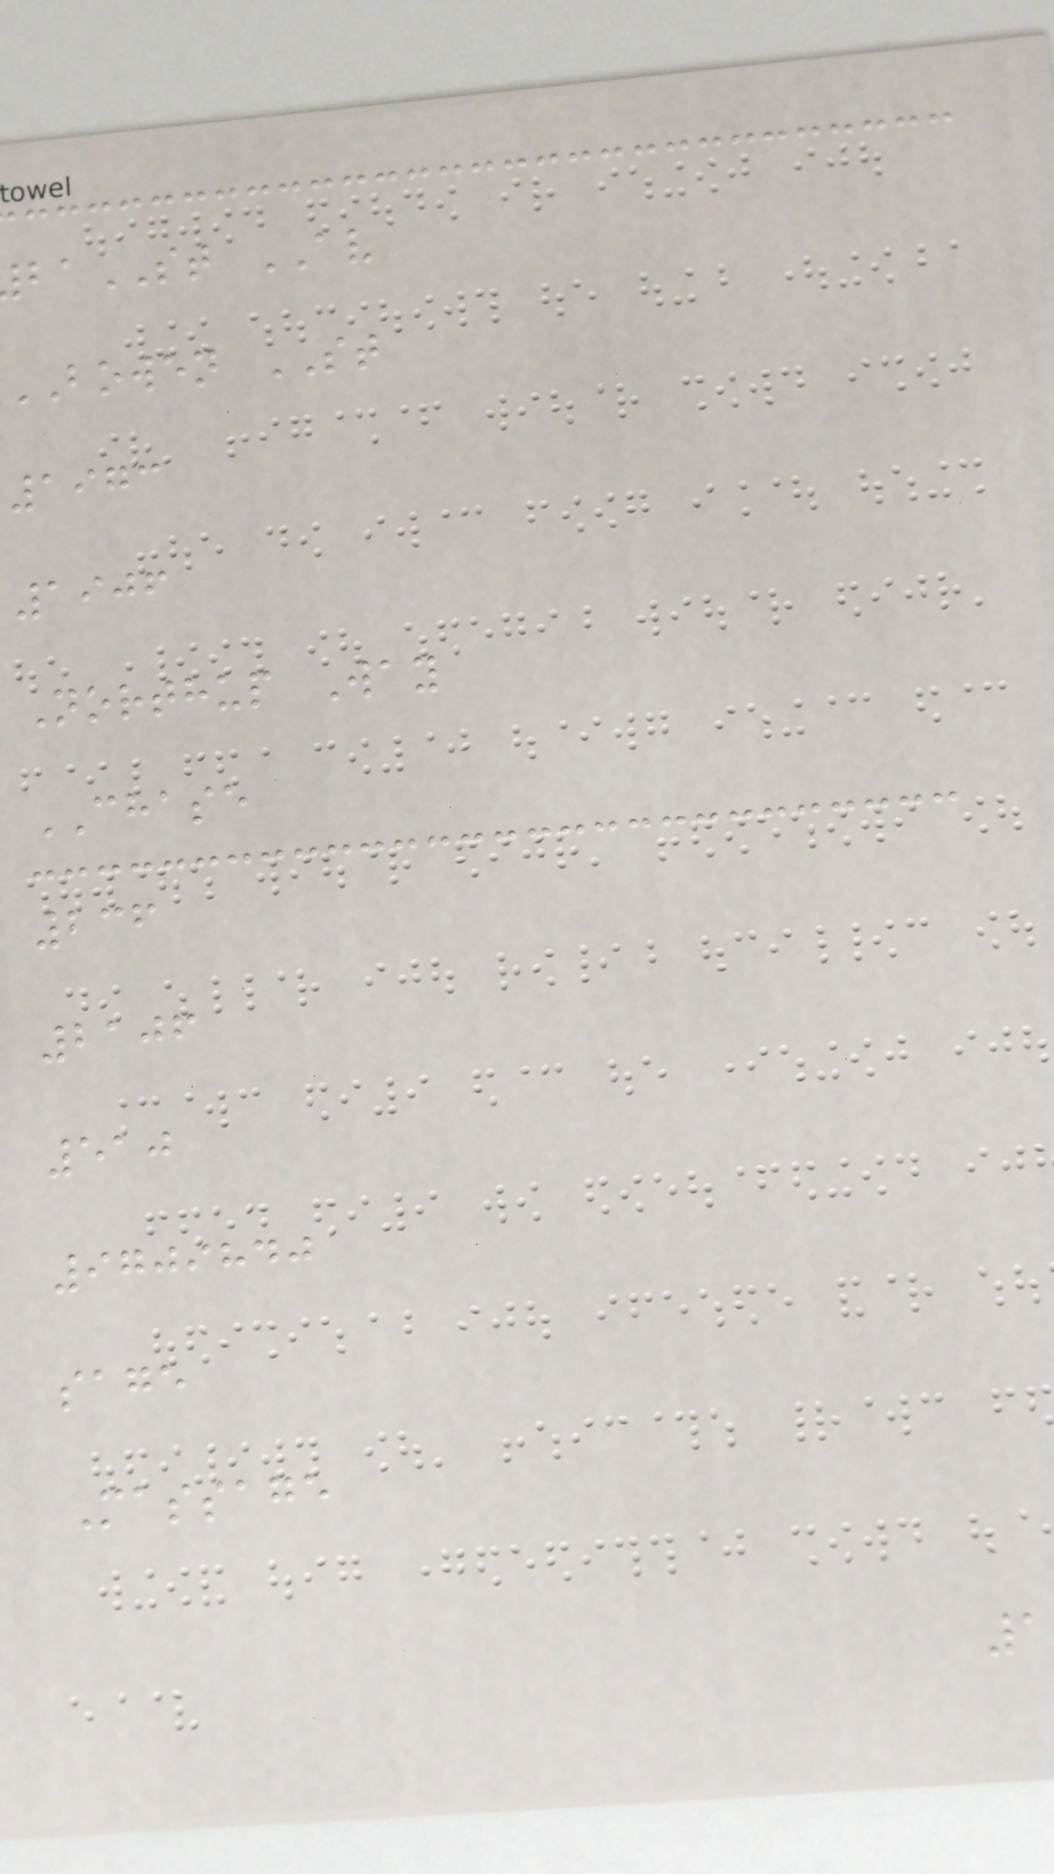ST AV
BOWEN ST
1973
1906
Northup Way
CHASE
236
2106
510
9709840
sage
Massage
